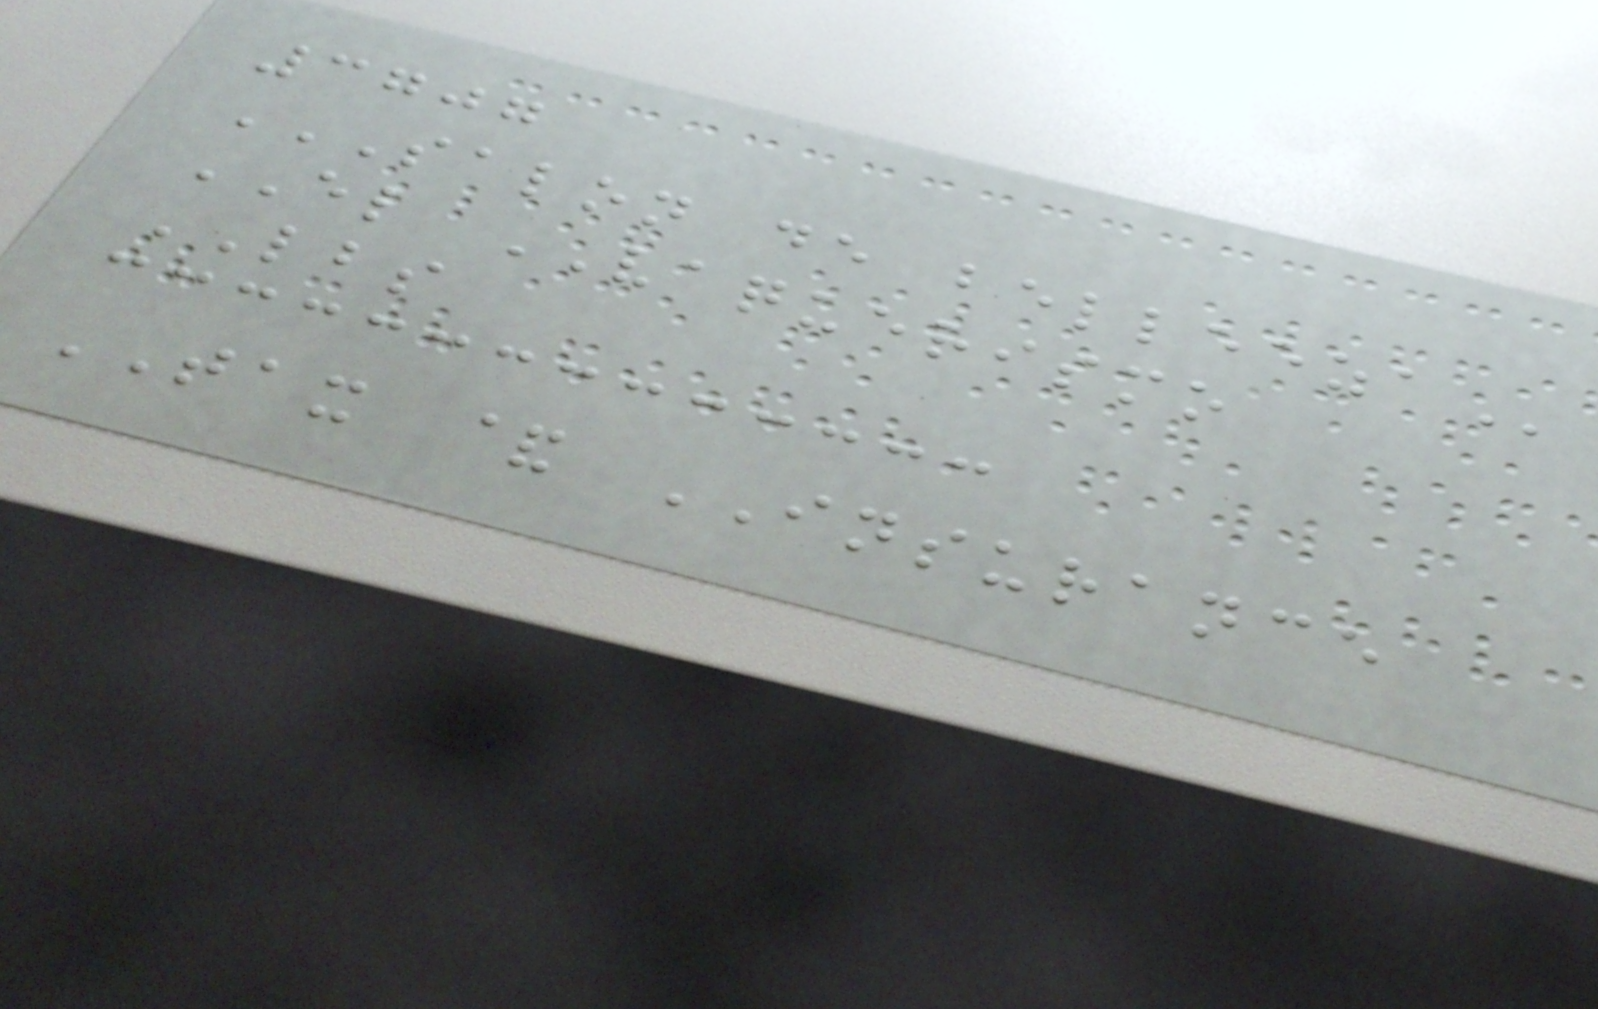3707
SALON DE BELLEEZA
EL VAQUERISMO
LBS
TAX & INSURANCE
